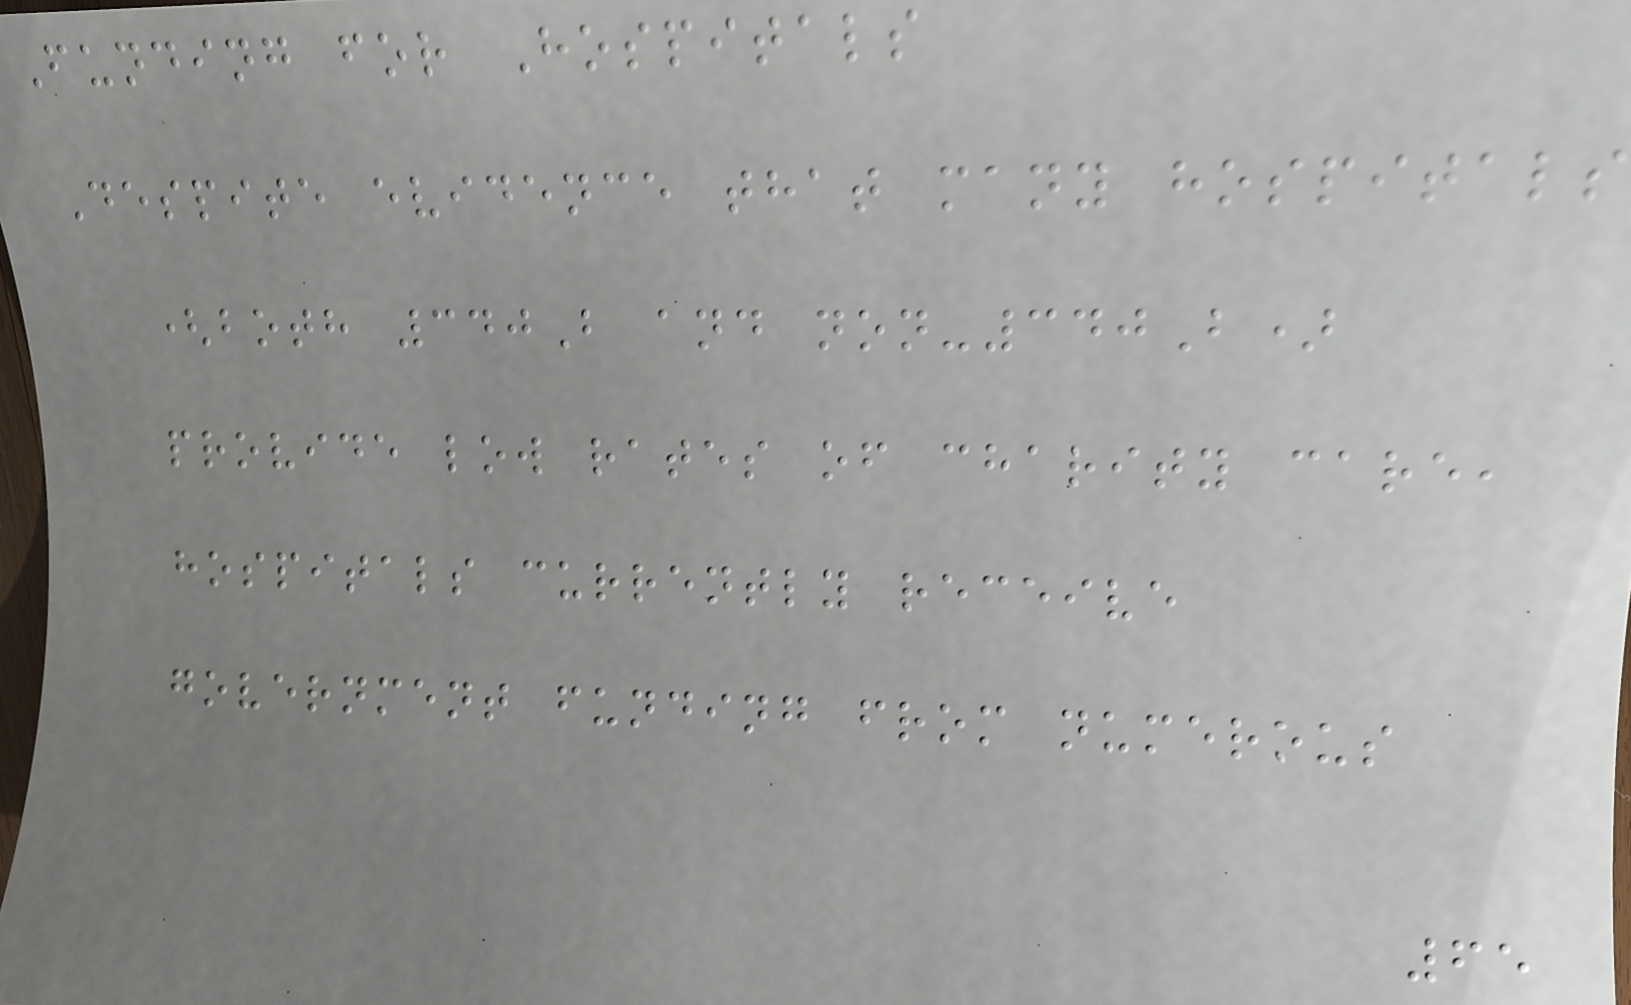Funding for Hospitals
Despite evidence that many hospitals
(both 340B and non-340B)
provide low rates of charity care,
hospitals currently receive
government funding from numerous
65
